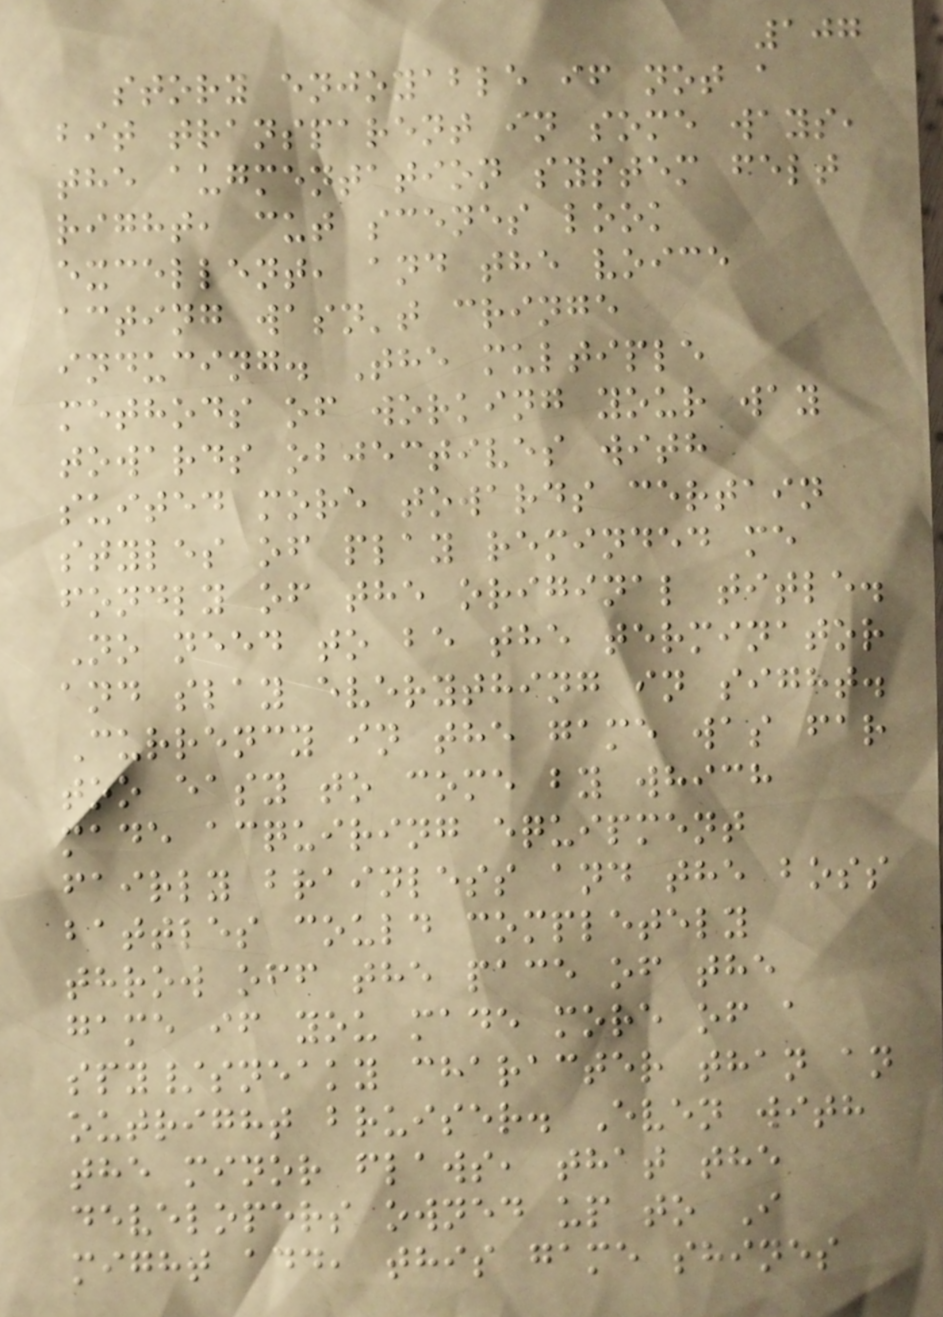107
story enjoyable if not a
bit transparent in some ways,
the augmentation system felt
right, cut scenes look
excellent, and the voice
acting wasn't cringe
inducing. The multiple
methods of working your way
towards objectives with
suited more towards certain
styles of play reminded me
fondly of the original title.
No need to be the terminator
and slay everything in sight.
Currency in the game was far
too easy to come by which
made acquiring equipment
fairly brainless and the boss
battles could completely
throw off the pace of the
game if you made more of a
spy/sneaky character than an
outright bruiser. Even with
the minor flaws, that the
developers owned up to I
might add, this game shines
